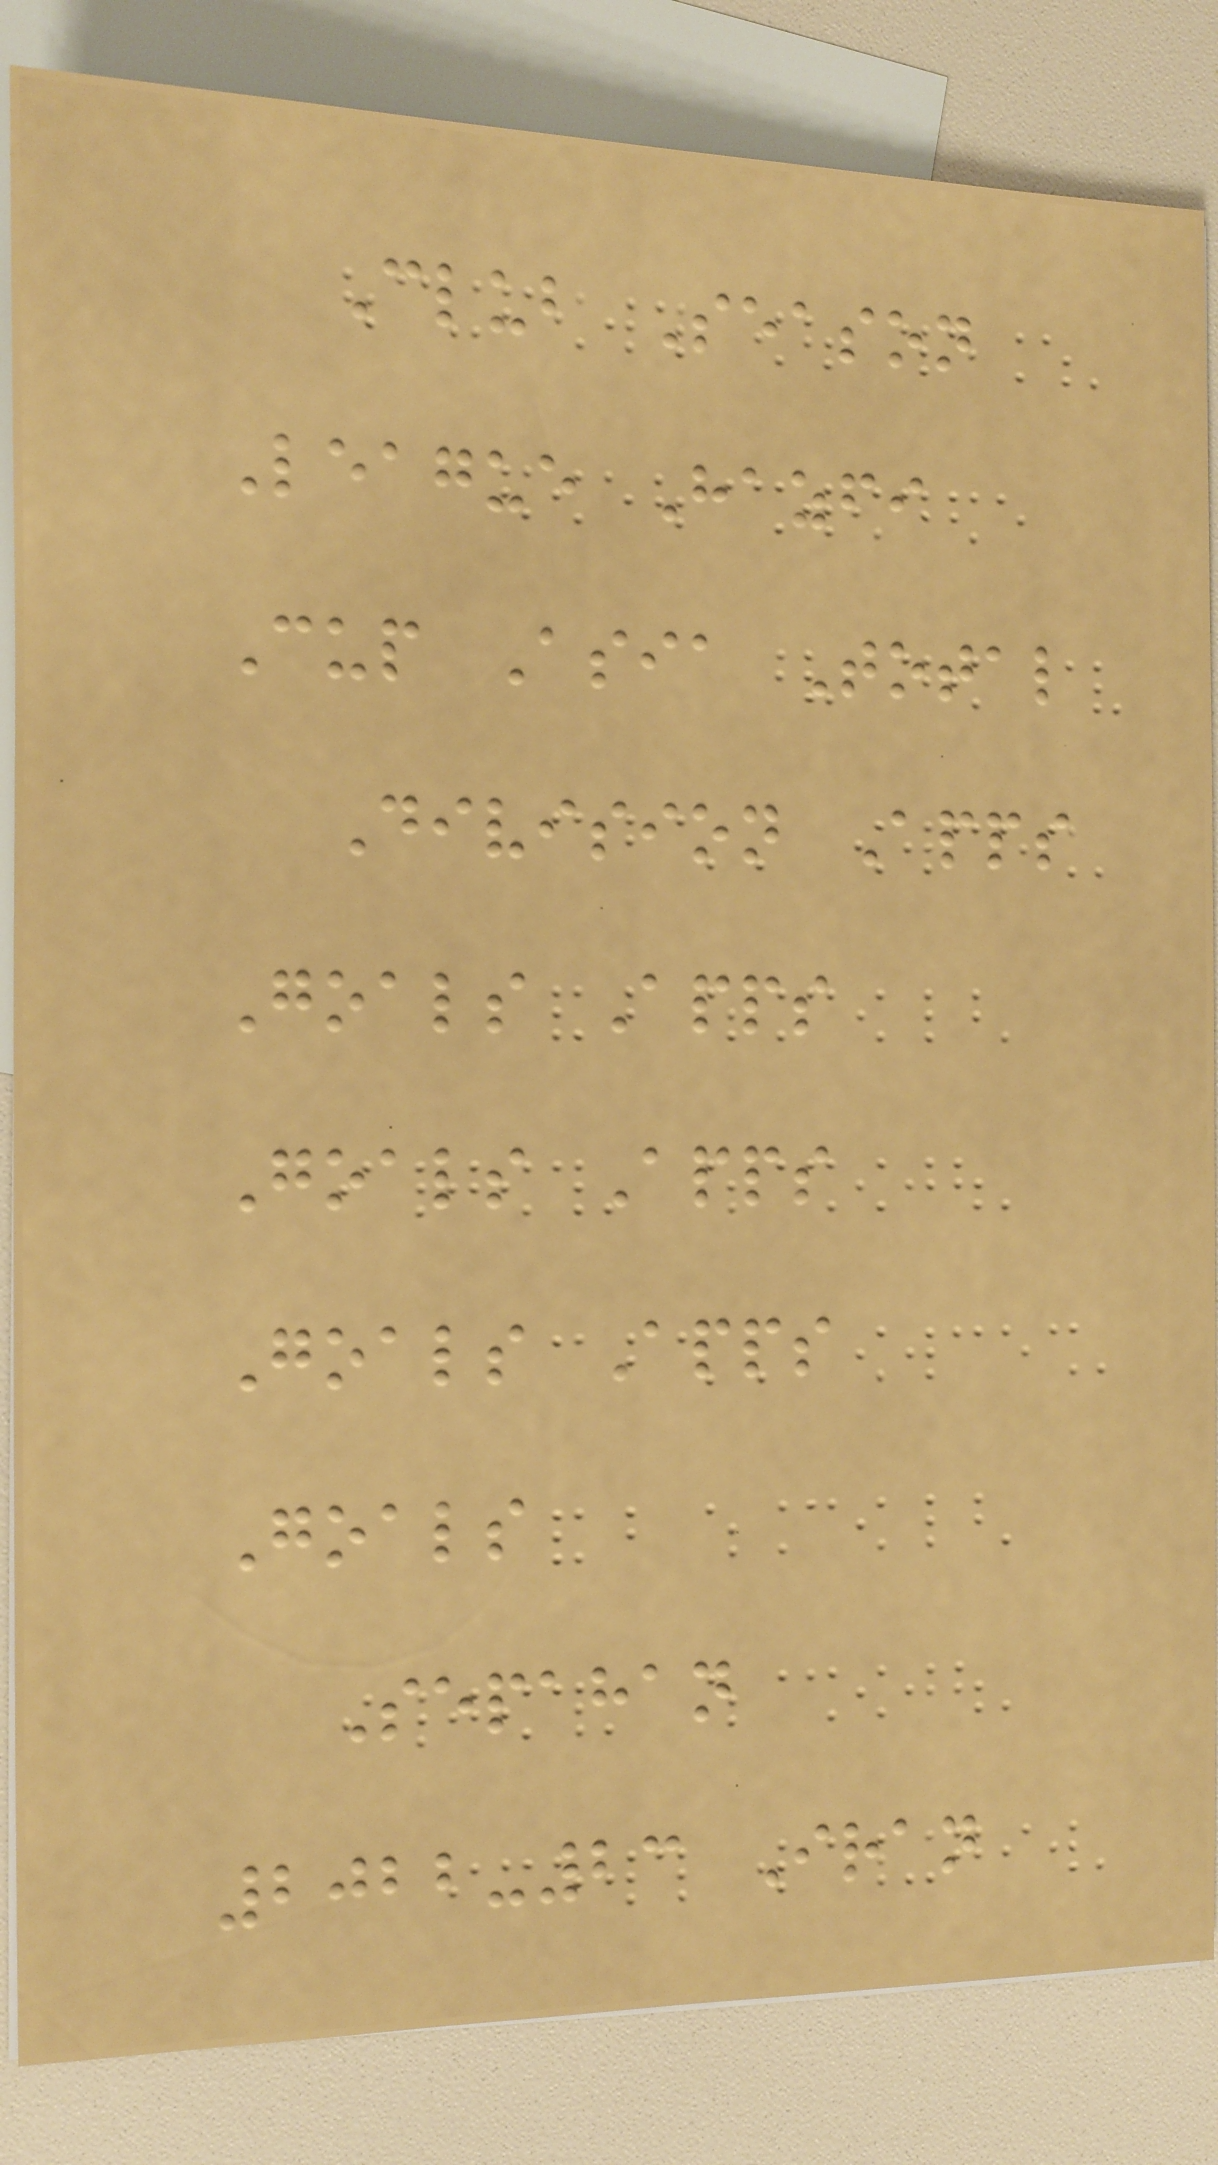Club Season
League Hazfi
Cup Asia Total
Division Apps
Goals Apps
Goals Apps
Goals Apps
Goals
Sepahan
2022-23 Iran
